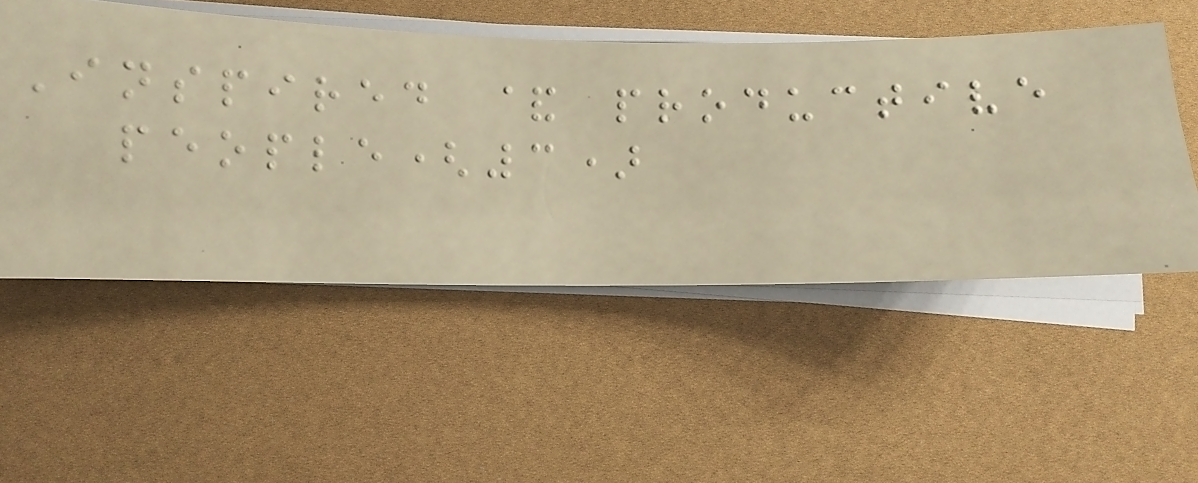Inspired & productive
people(3)
